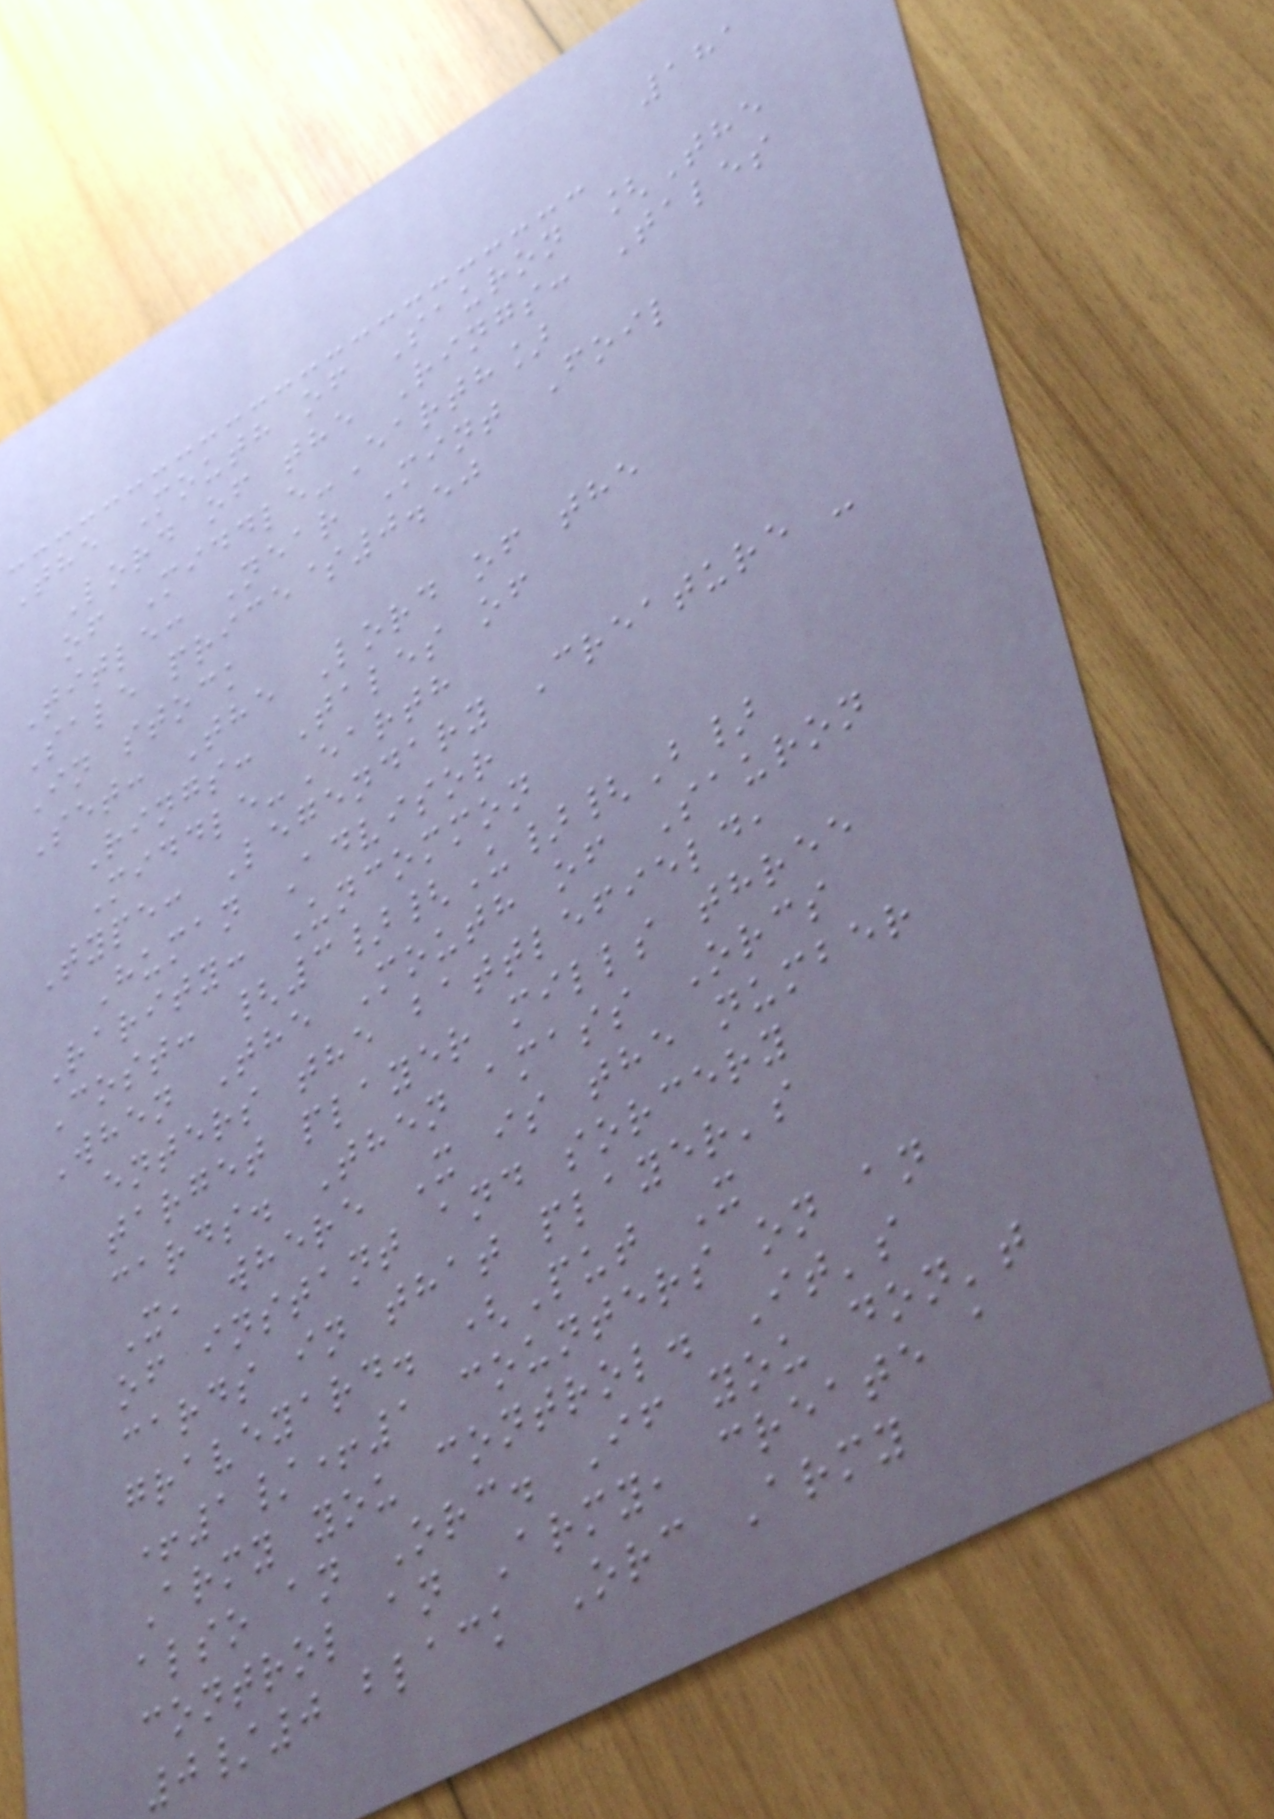181
The Mouth of Sauron [The
Lord of the Rings: Tales
of Middle-Earth]
Title: Near Mint Foil
Sale price$0.50
In stock
Set: The Lord of the
Rings: Tales of
Middle-Earth
Type: Legendary Creature -
Human Advisor
Rarity: Uncommon
Cost: {3}{U}{B}
When The Mouth of Sauron
enters the battlefield,
target player mills three
cards. Then amass Orcs
X, where X is the number
of instant and sorcery
cards in that player's
graveyard. (Put X
+1/+1 counters on an
Army you control. It's
also an Orc. If you don't
control an Army, create a
0/0 black Orc Army
